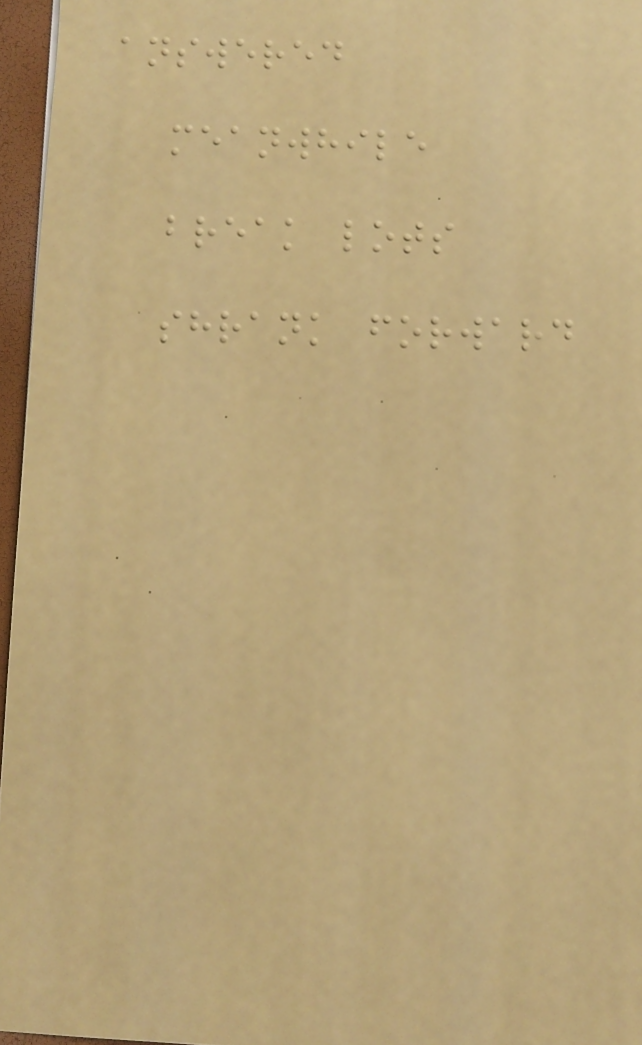answered
meanwhile
break lots
shrank forward
